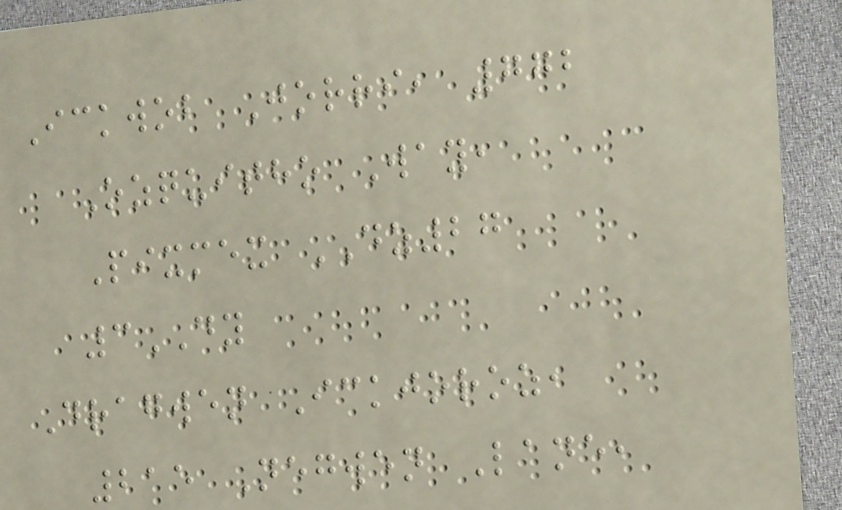Ickwob Jorri, 772
Ozquitho Way,
Pixmex DZ27
3DY
Dragwen Ickjoroz,
215 Negwen Lane,
